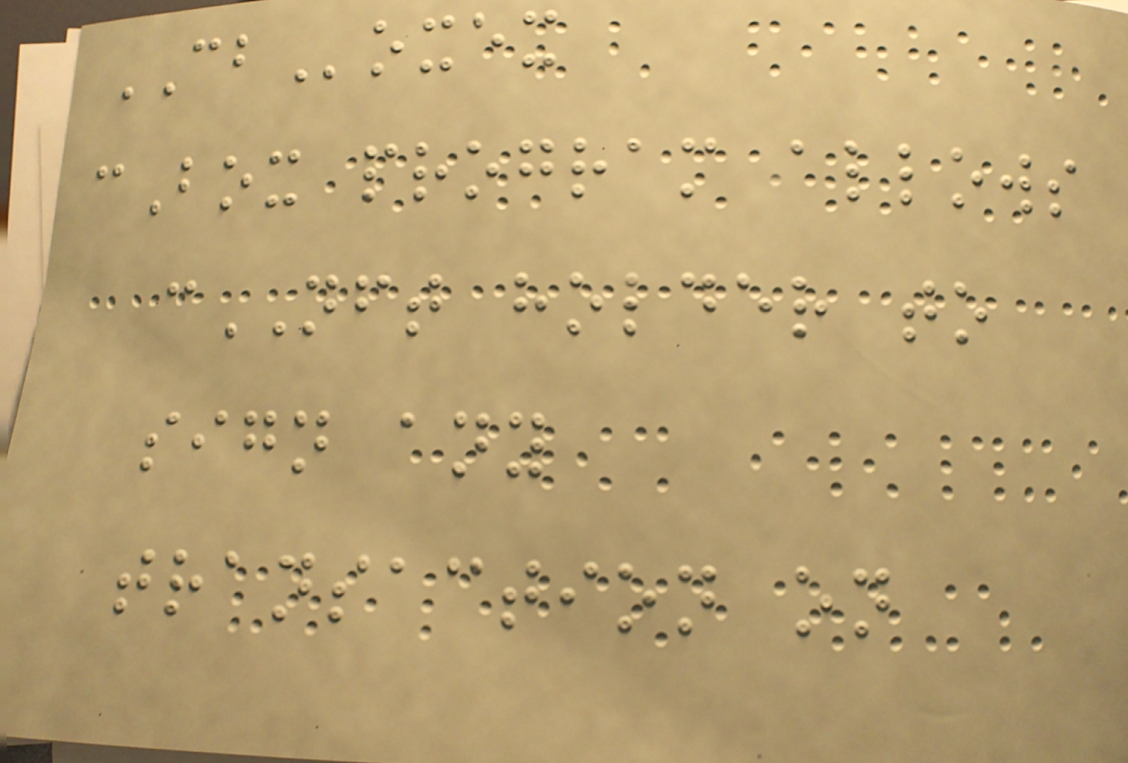CBoxex
cBox program allows
cNFT holder to
sign any
transaction on
